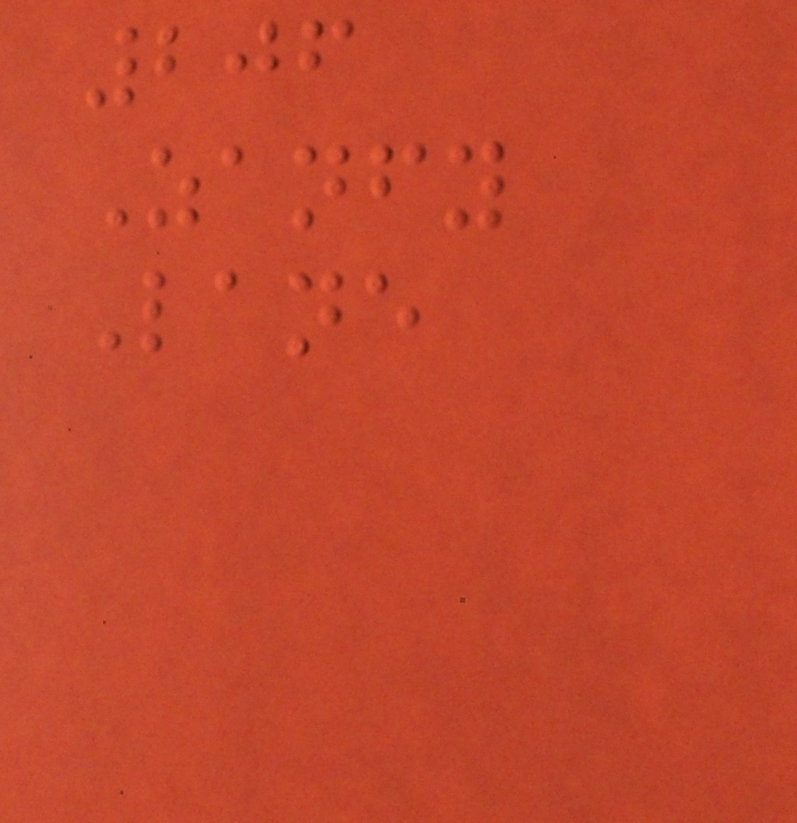206
Zanfy
Lane
